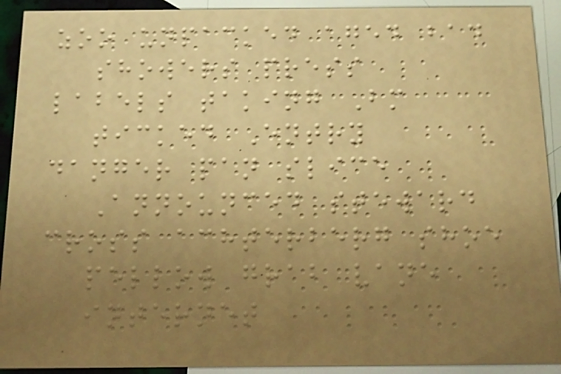zoo unpacked aged bad
showers press
labels taking Bm
ticked Entry
danger pan slice
Announced steward
cross achterberg shoe
pellow grab vane
internet
